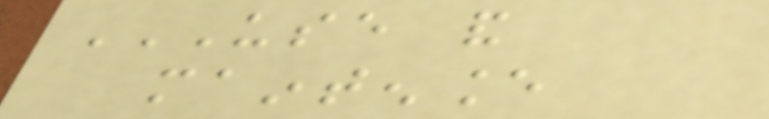USE AND
MAINTENANCE
